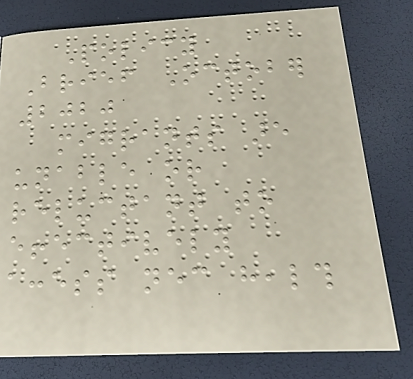Policy
Brief October
2020
migrants are
unable or
reluctant to
effectively
access necessary health
